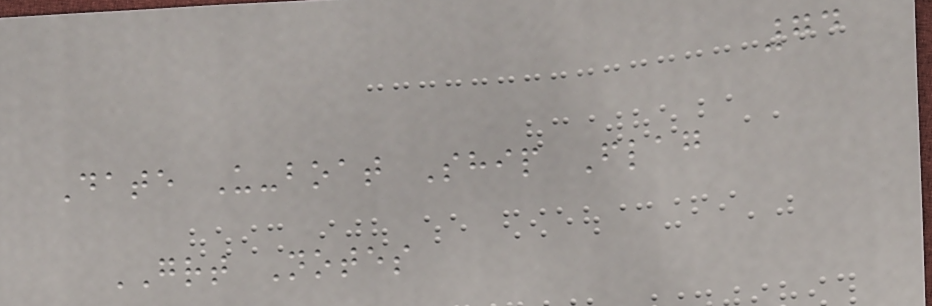74
Date U-boat Ship Flag
GRT Notes
